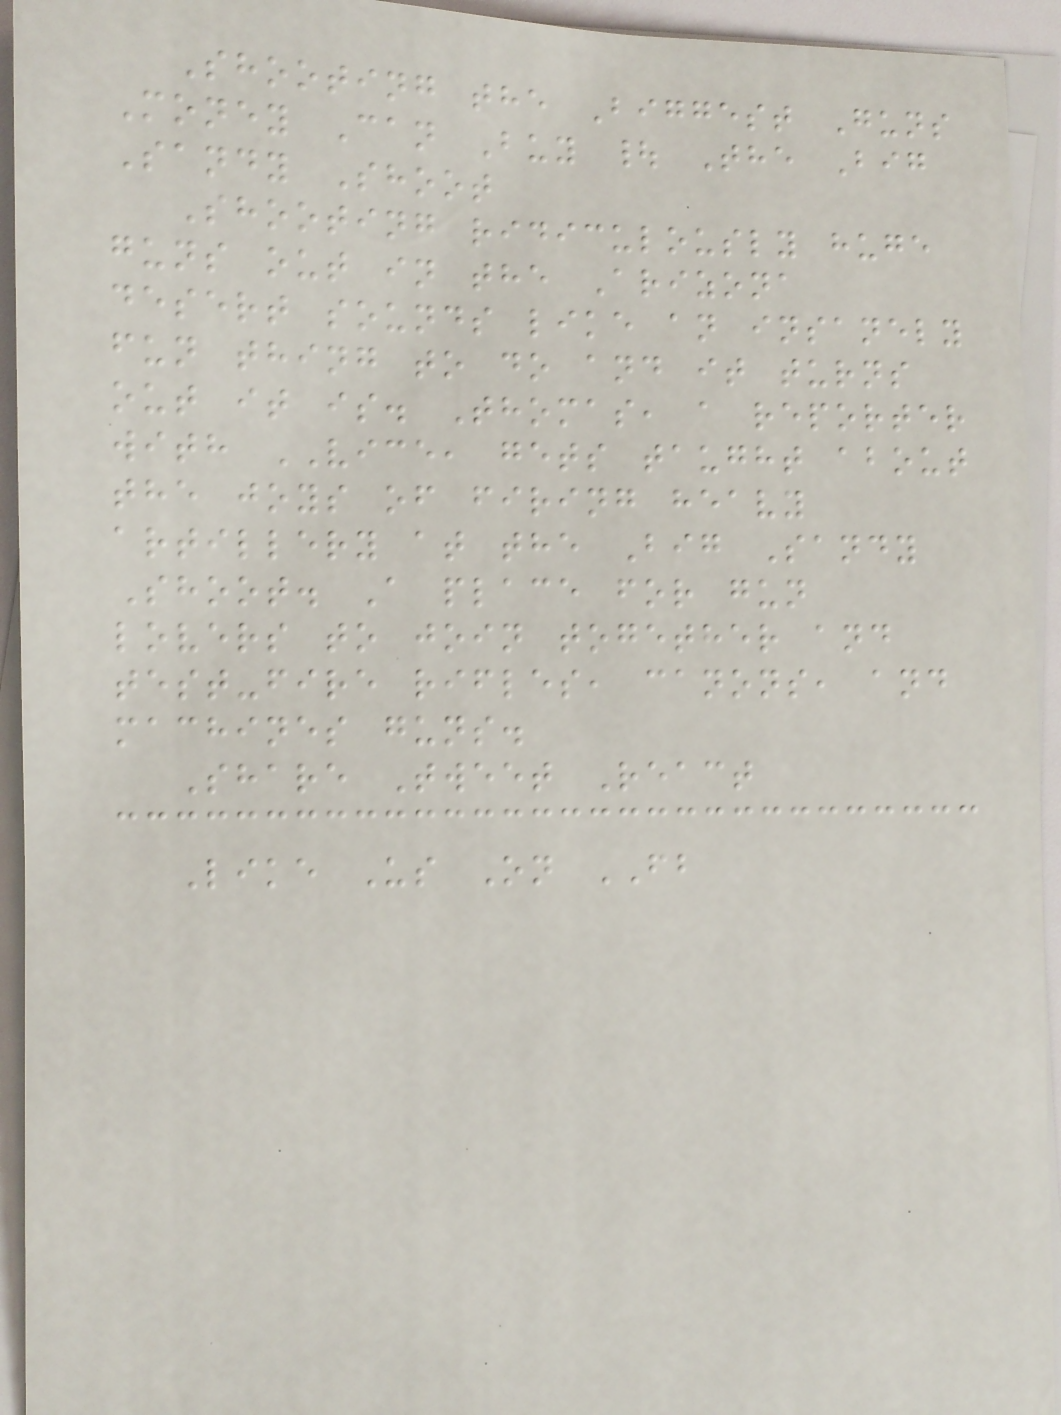Shooting the Biggest Guns
Money Can Buy | The Big
Sandy Shoot
Shooting ridiculously huge
guns out in the Arizona
desert sounds like an insanely
fun thing to do and it turns
out it is. Thomas, a reporter
with VICE, gets taught about
the joys of firing heavy
artillery at the Big Sandy
Shoot. A place for gun
lovers to join together and
test-fire rifles, canons, and
machines guns.
Share Tweet React
Like Us On FB
